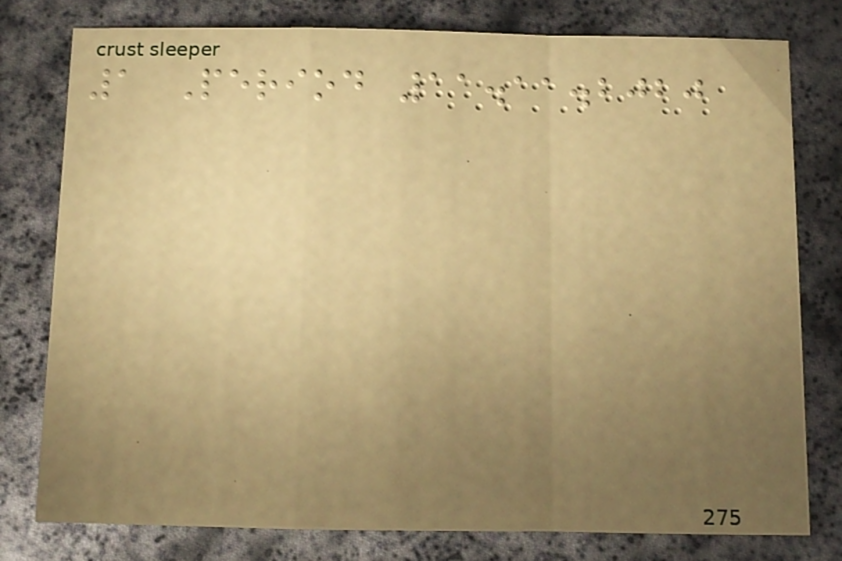1 Period 11.11.2020
